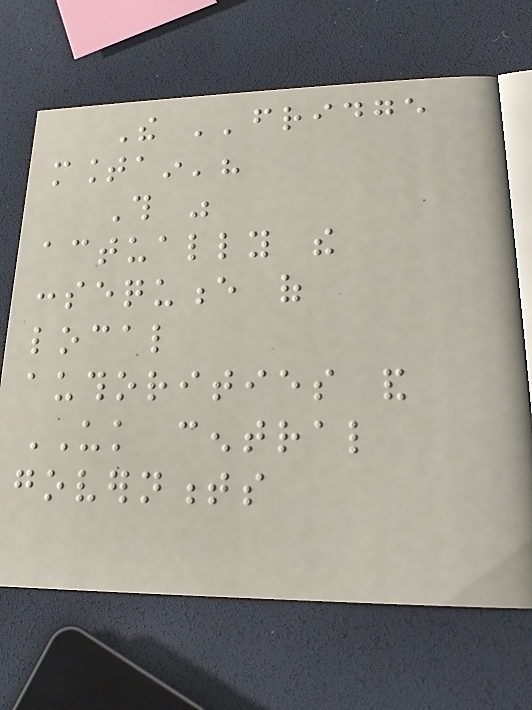The ''fridge
mountain'?
This was
actually the
consequence of
local
authorities and
UK central
governments
